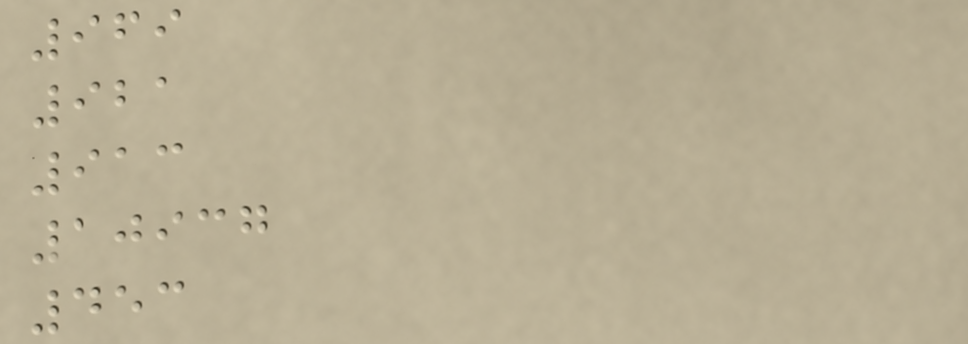969
921
913
10937
453
